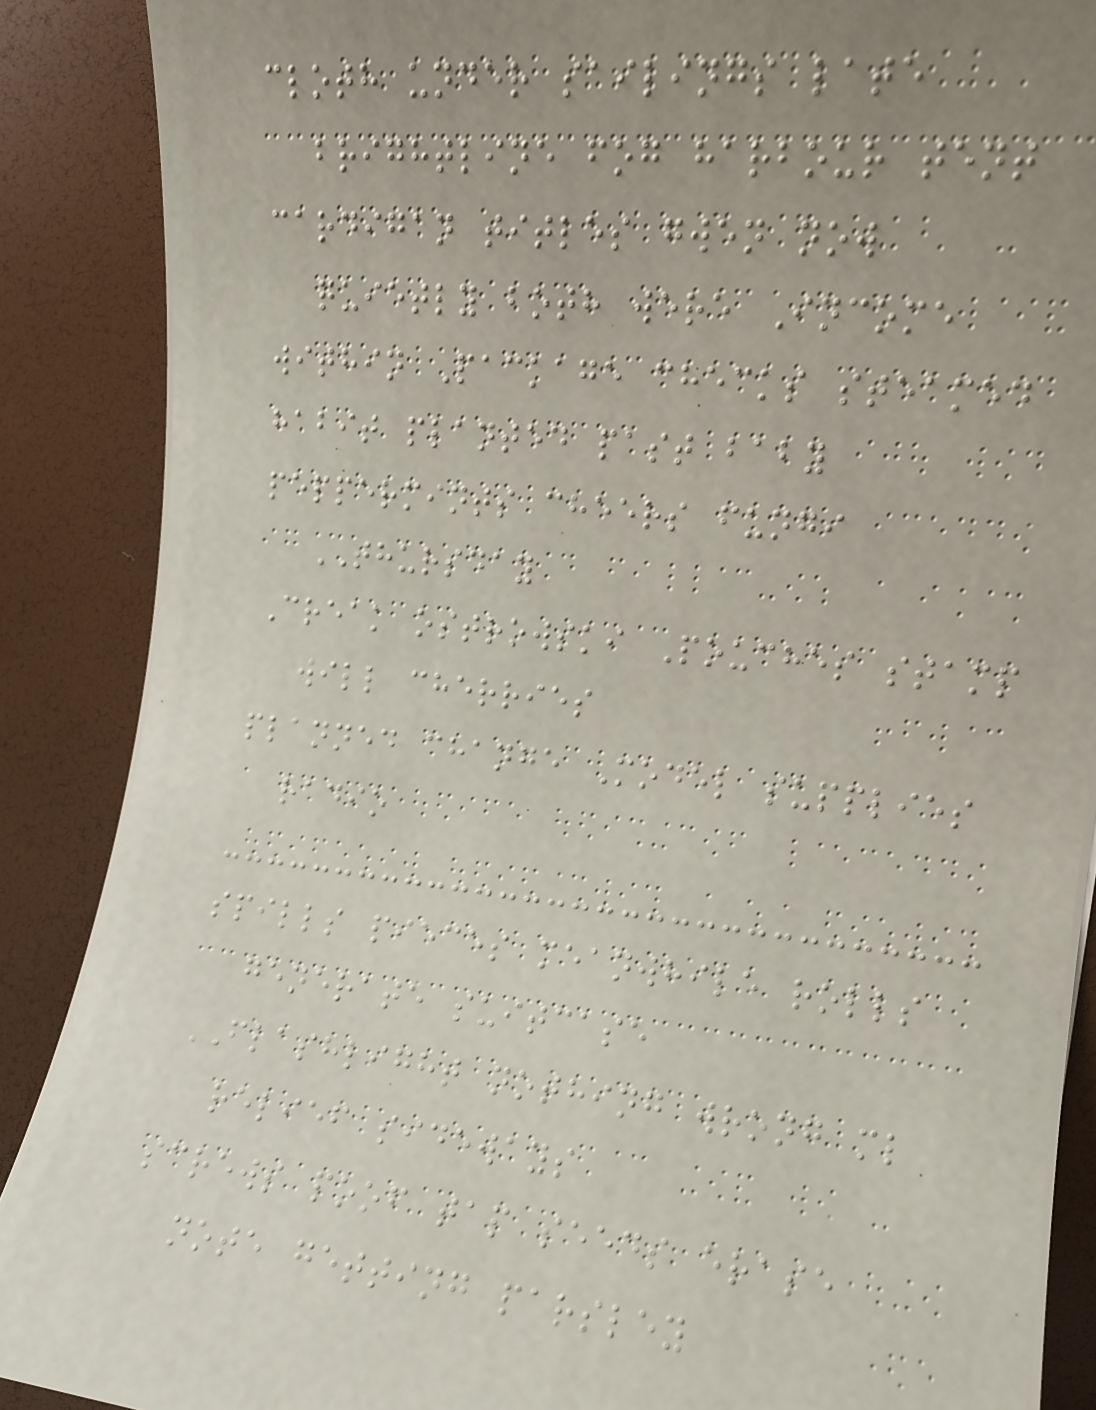cloth under sailings late
brightline fog harbour tent
cardigan titles gwen now
quietly both were Income
within Package checks steamed
habit planted past baby
peppermints cheers fungi
THURSDAY
Creak ostrowski Pouches stamp
will cherries
planned change Model supplies
radio
spills pieces meanwhile rolls
generate suitcase
FLASHLIGHT nothing wrong ml
relief sideways
screws poof tap seeds erase
note getting parsley
